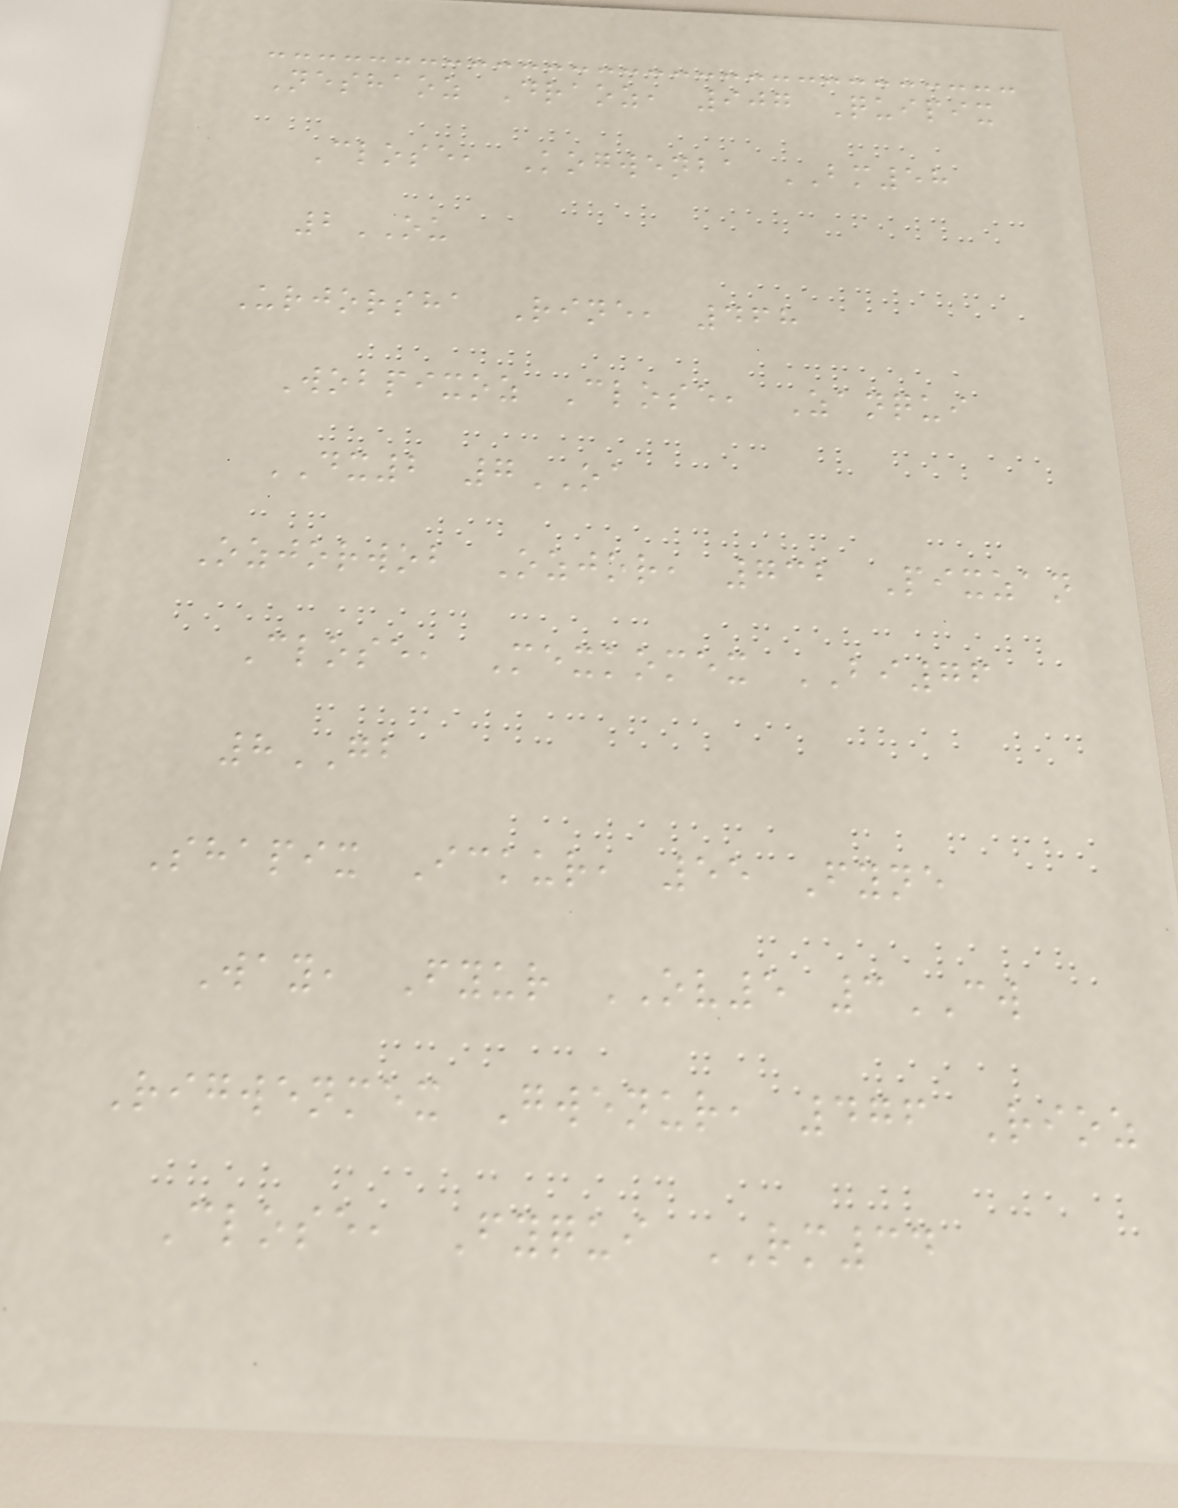Neshaoz Draoz, 907 Quipix
Close, Kogwenba BM58
2OU
Urjorsha Rine, 468
Wobpixoz Close, Zanqui
DX2 7OA
Ozjorwob Ozjor, 732 Pixzan
Close, Mexkomex BI76
8GB
Shapix Ickur, 55 Fyne
Way, Fyur OV5 3CW
Rigwenmex Gwenur, 476 Rioz
Close, Fyqui RM34
